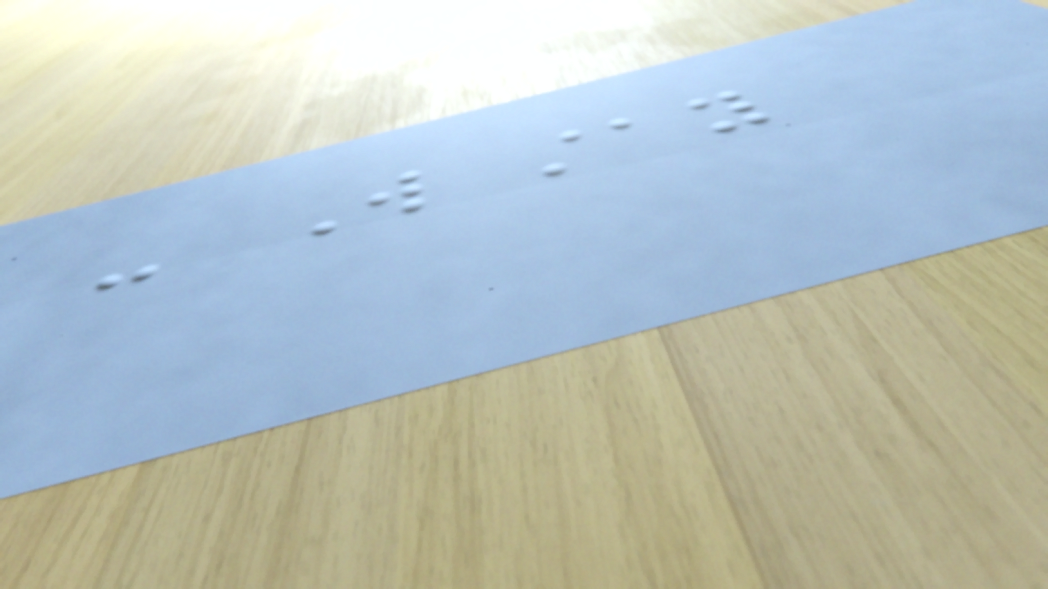- Will stay
